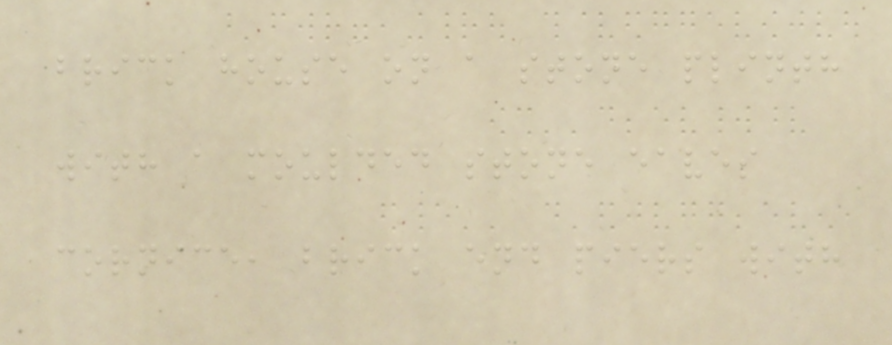brick house on a stone plinth
with a moulded stone eaves
cornice, brick end piers with
